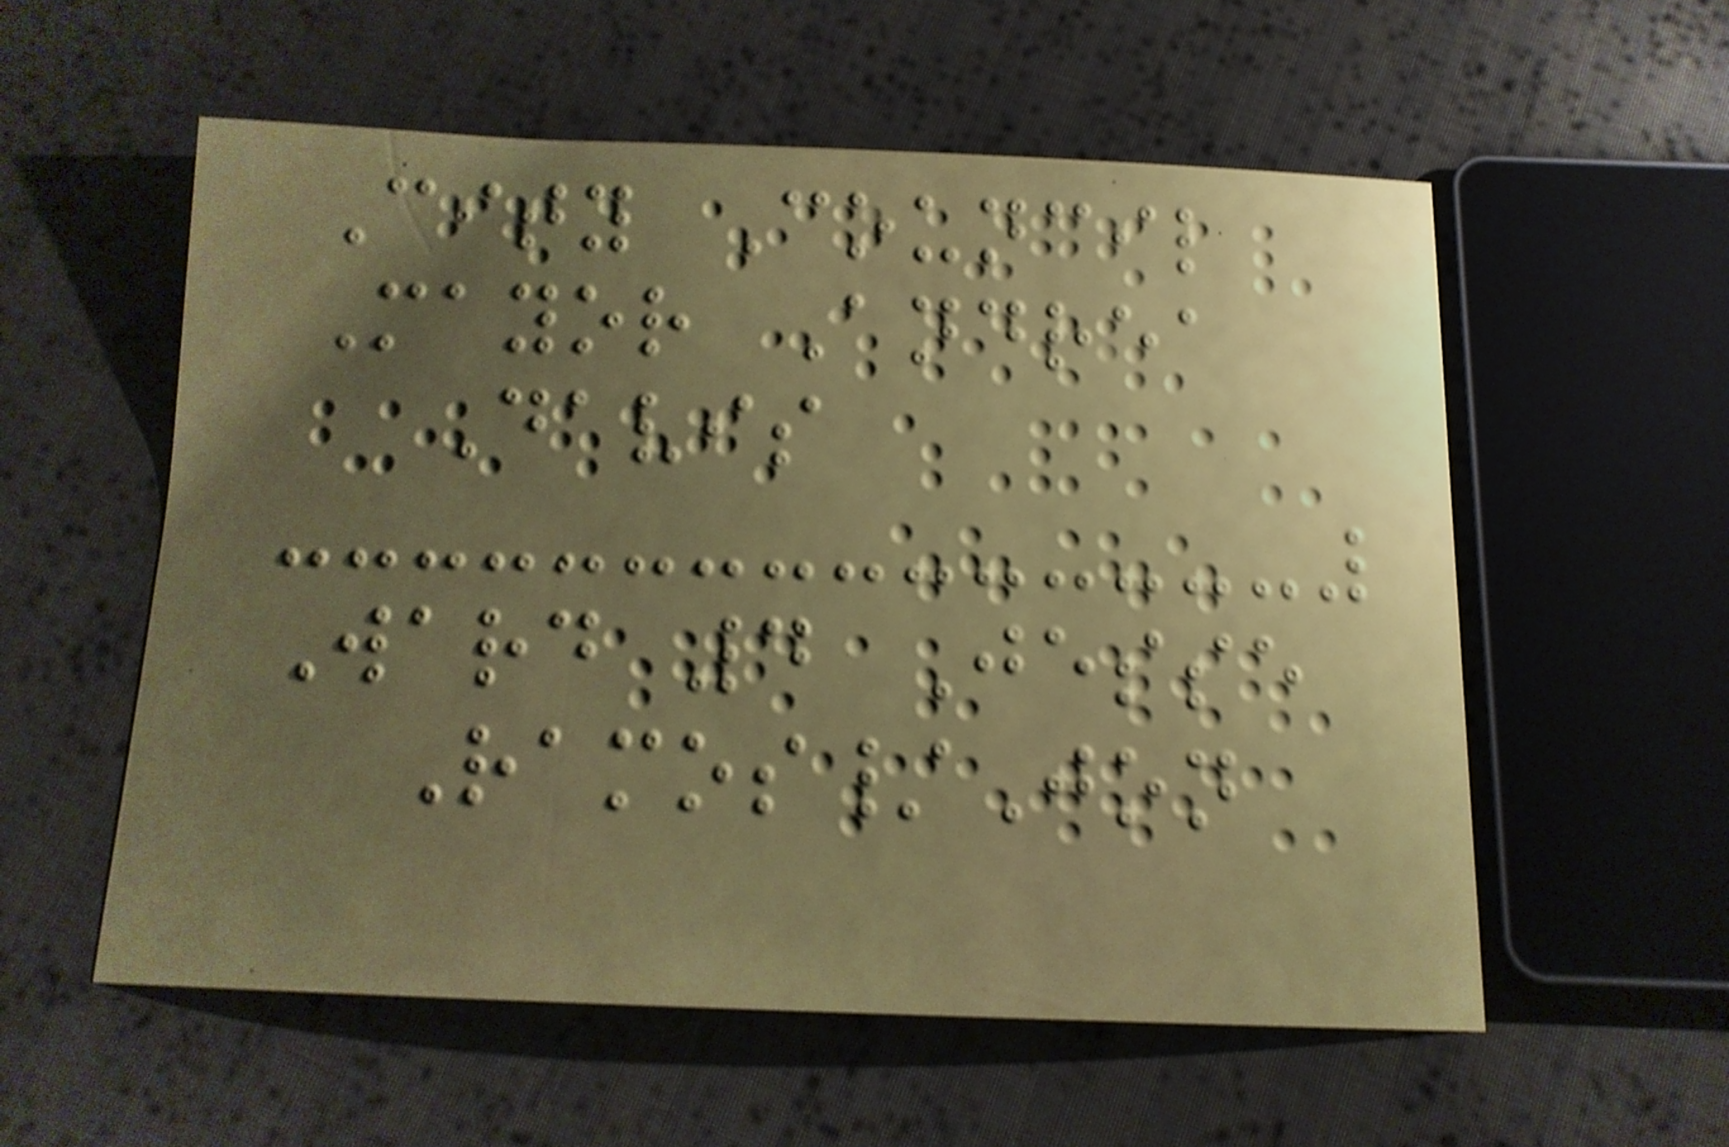City Council
Mayor Andrea
Davis
Ward 4 Jesse
Ramos/Jon
